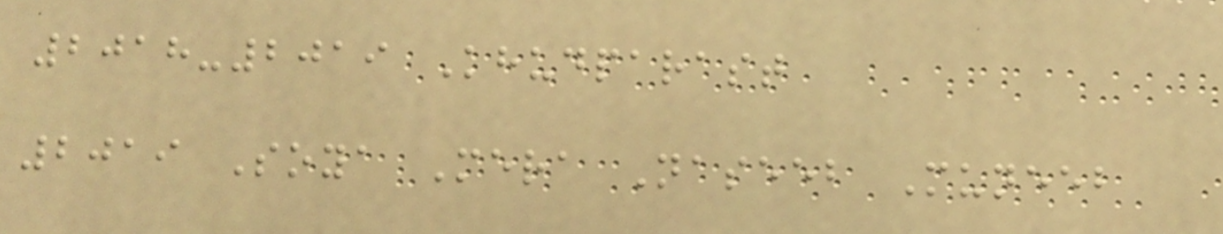2018-2019 Khudparast
2019 Soya Mera Naseeb Muneeb
